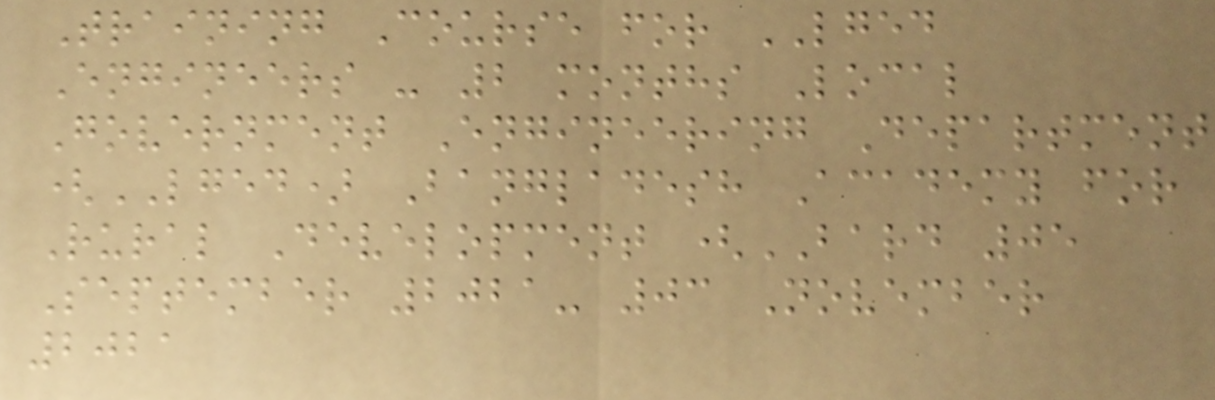Training Course for LGED
Engineers - 2 months Local
Government Engineering Department
(LGED) Bangladesh Academy for
Rural Development (BARD 05
September 2021- 03 November
2021
